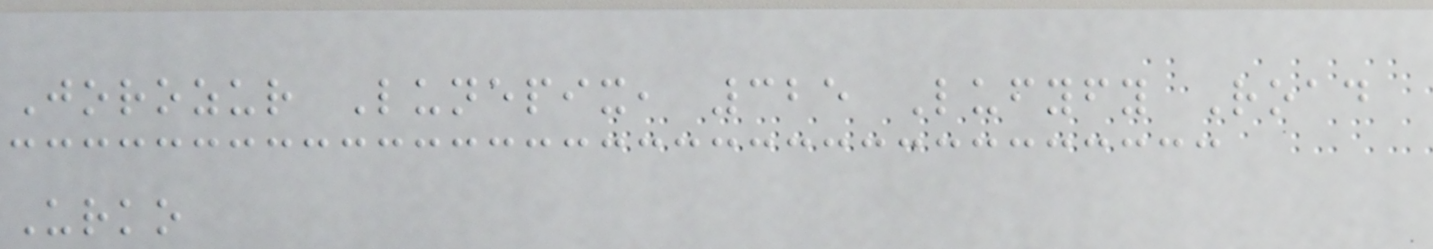Jorozur Lunepix, 325 Lufyfy Road
Urko
